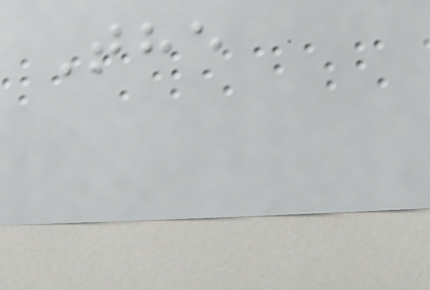The
